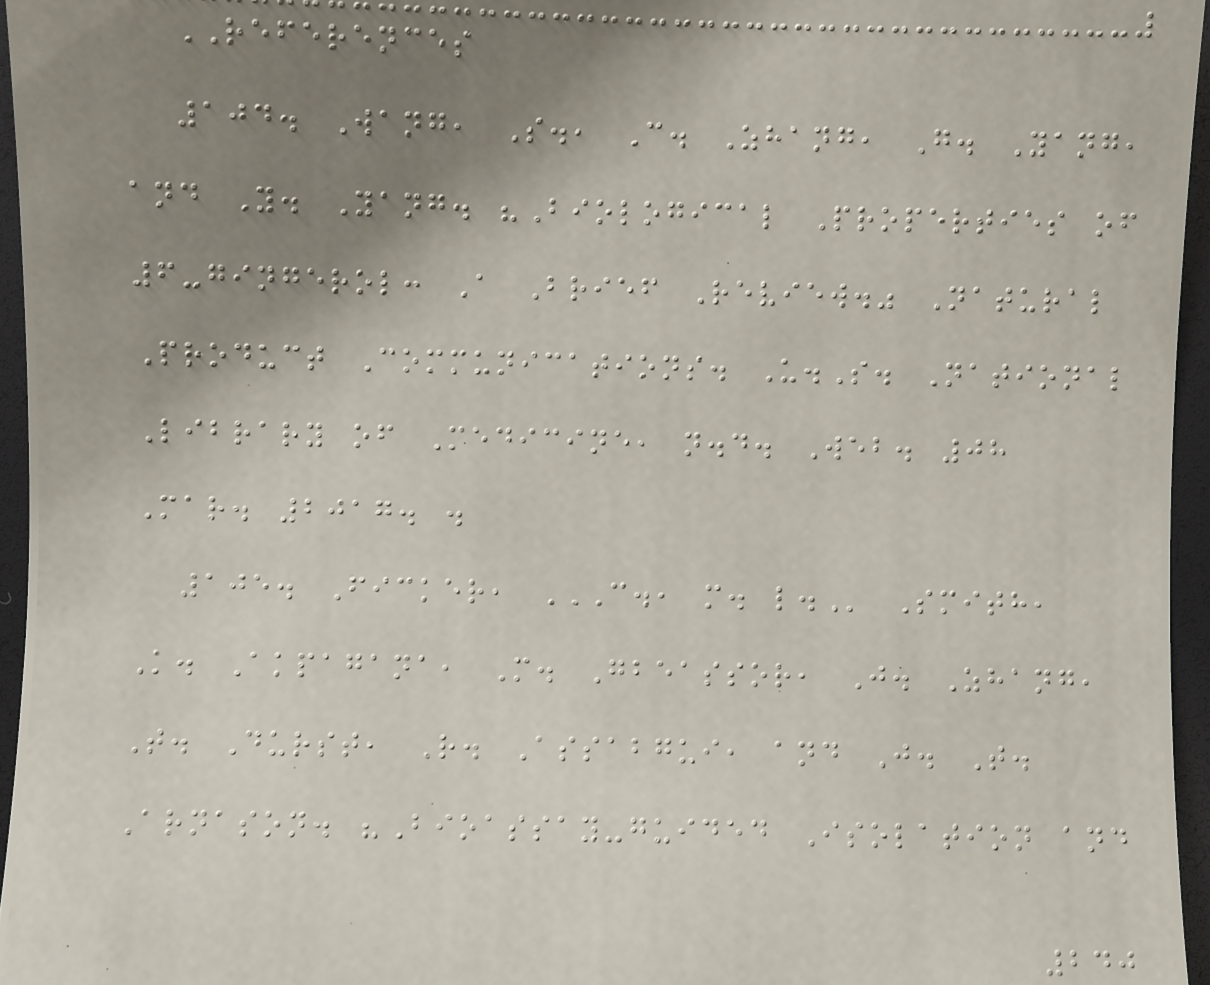REFERENCES
104. Wang, S., C. Zhang, G. Yang,
and Y. Yang. "Biological Properties of
6-gingerol: A Brief Review." Natural
Product Communications. U.S. National
Library of Medicine, n.d. Web. 08
Mar. 2017. .
105. Ficker, C., M. L. Smith,
K. Akpagana, M. Gbeassor, J. Zhang,
T. Durst, R. Assabgui, and J. T.
Arnason. "Bioassay-guided Isolation and
240
